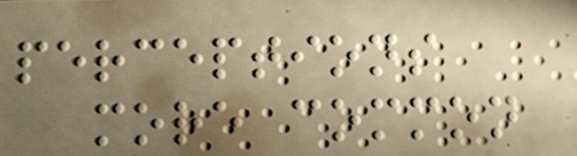perceptions
more common
